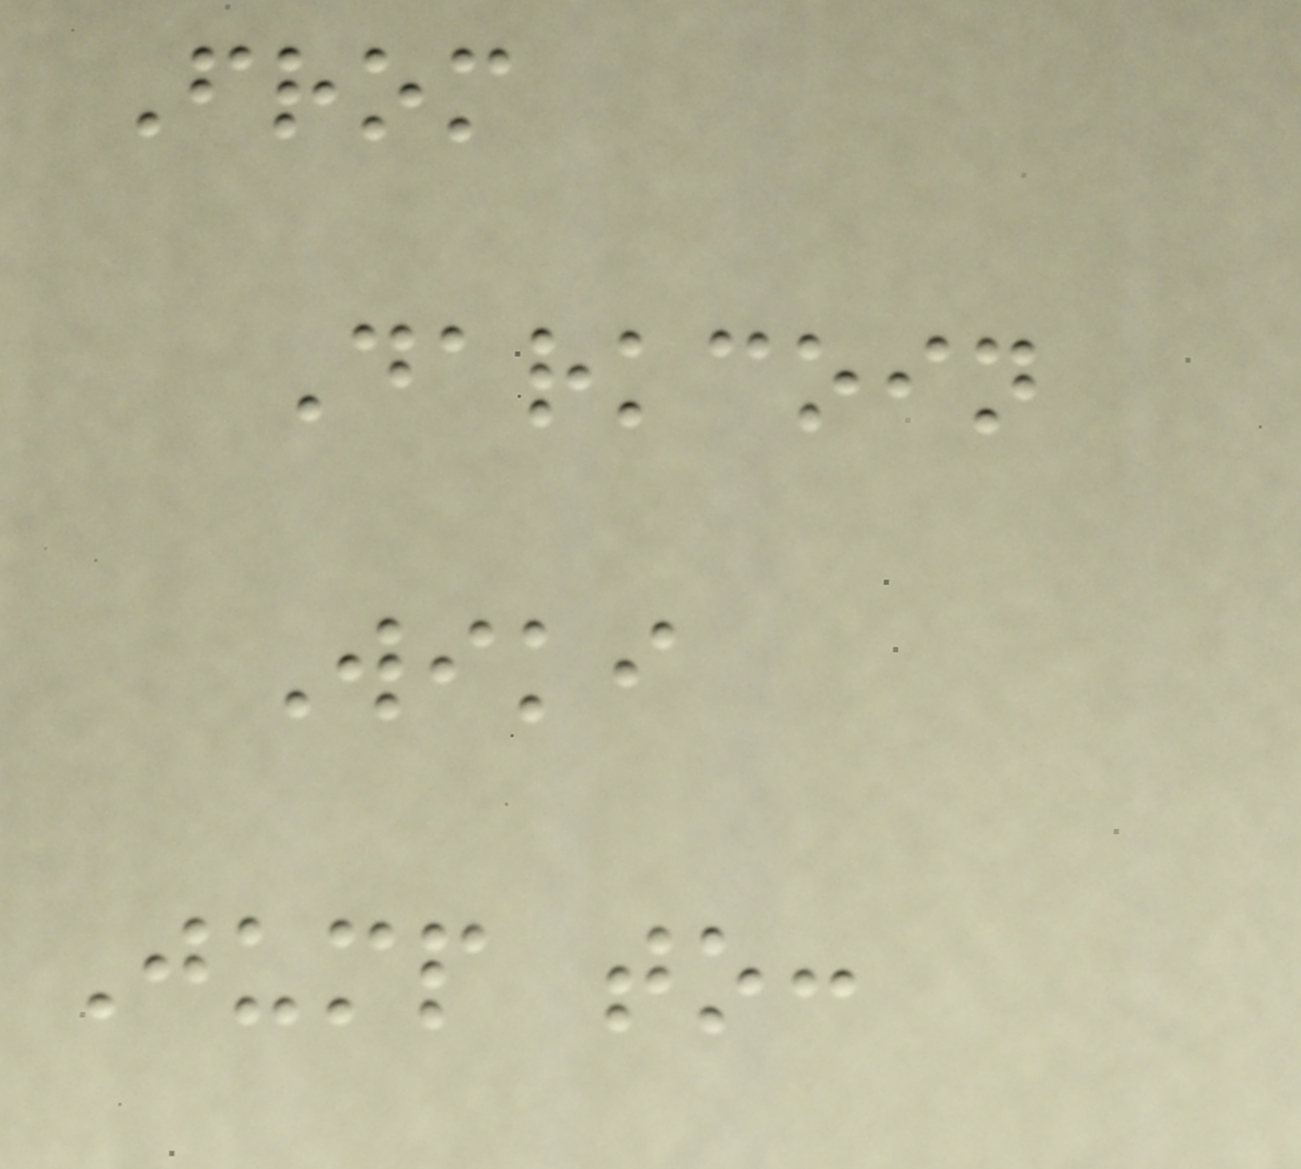From
Darkcoin
Wiki
Jump to:
